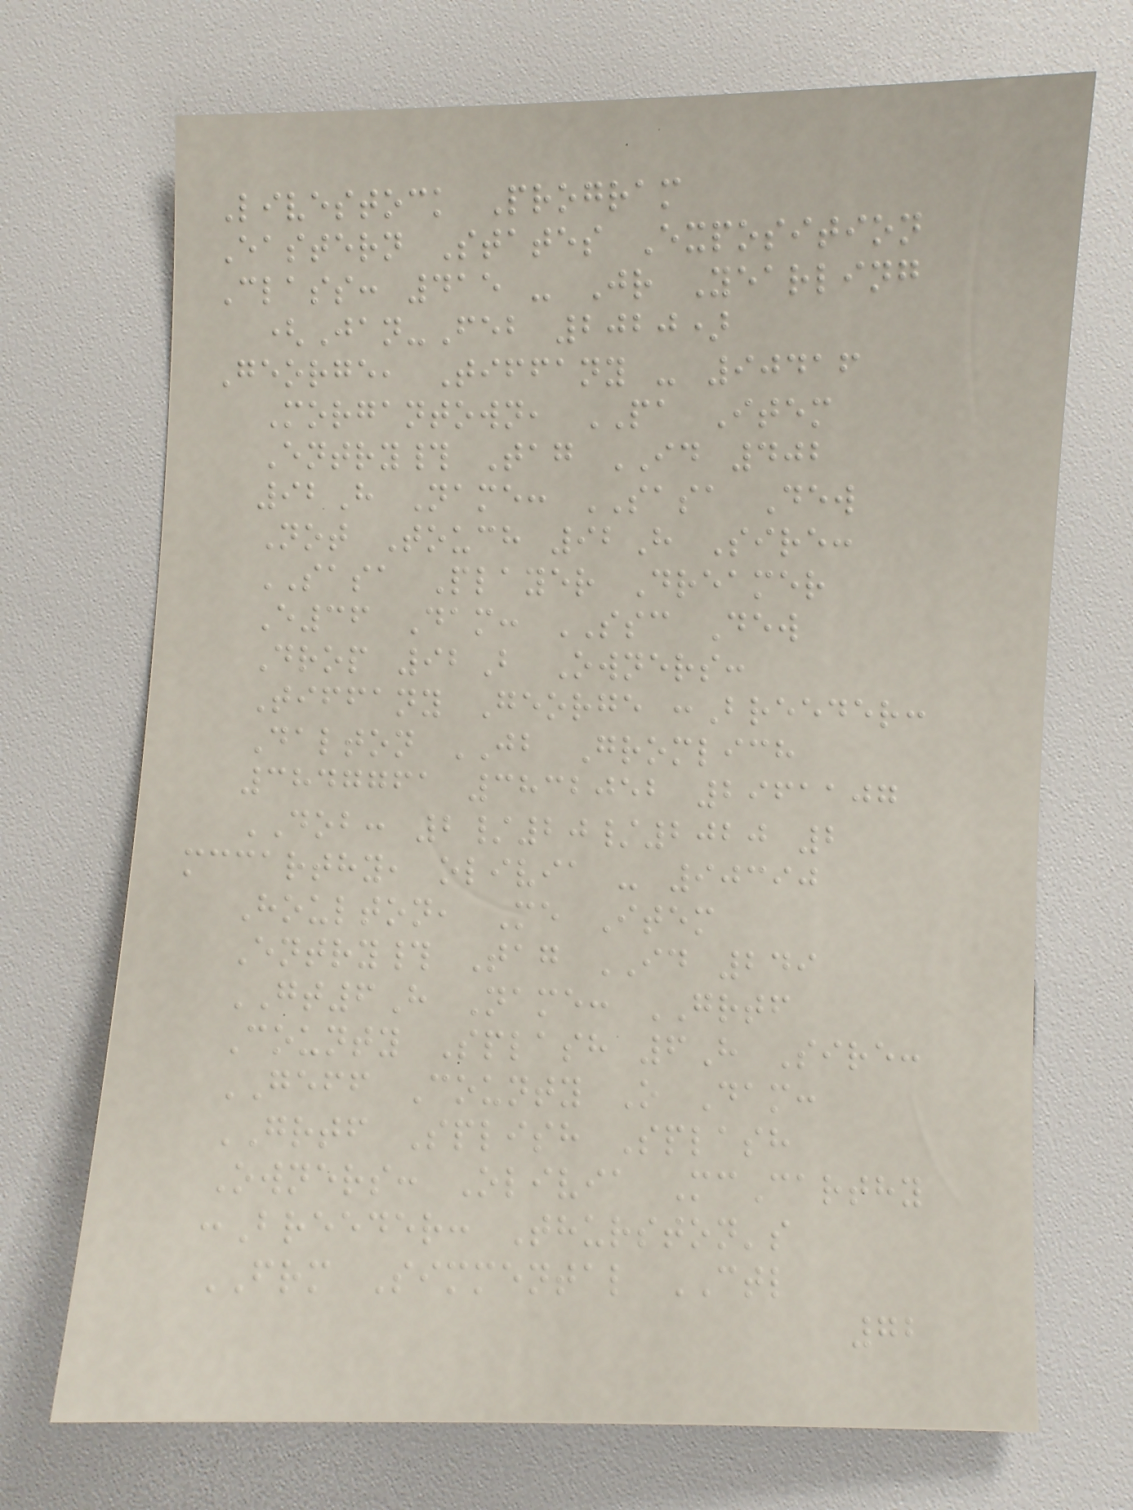Livestock Program
Eastern States Exposition
Class: 415 - Jr Yearling
(Jan-Feb 2020)
George, Tiffany - 90416
Morgantown, PA Item
Entry# Tag ID 402
92H Name: SASA Dew
Not Touch 92H Sire:
SASA Player Dreamer
E36 Dam: SSC Dew
Drop 92B Owners:
Tiffany George :Breeder:
Dalton JB Gromlich
3847761 3832052 2961107
DOB: 2/20/2020 2
mccarthy, olivia - 90390
Houlton, Me Item
Entry# Tag ID 249
GT6H Name: GRTF
County Splash 6H Sire:
GEFF County O Dam:
GRTF Splish Splash
Owners: Olivia McCarthy
:Breeder: Thurston's
FRM Simmental CTL
72
